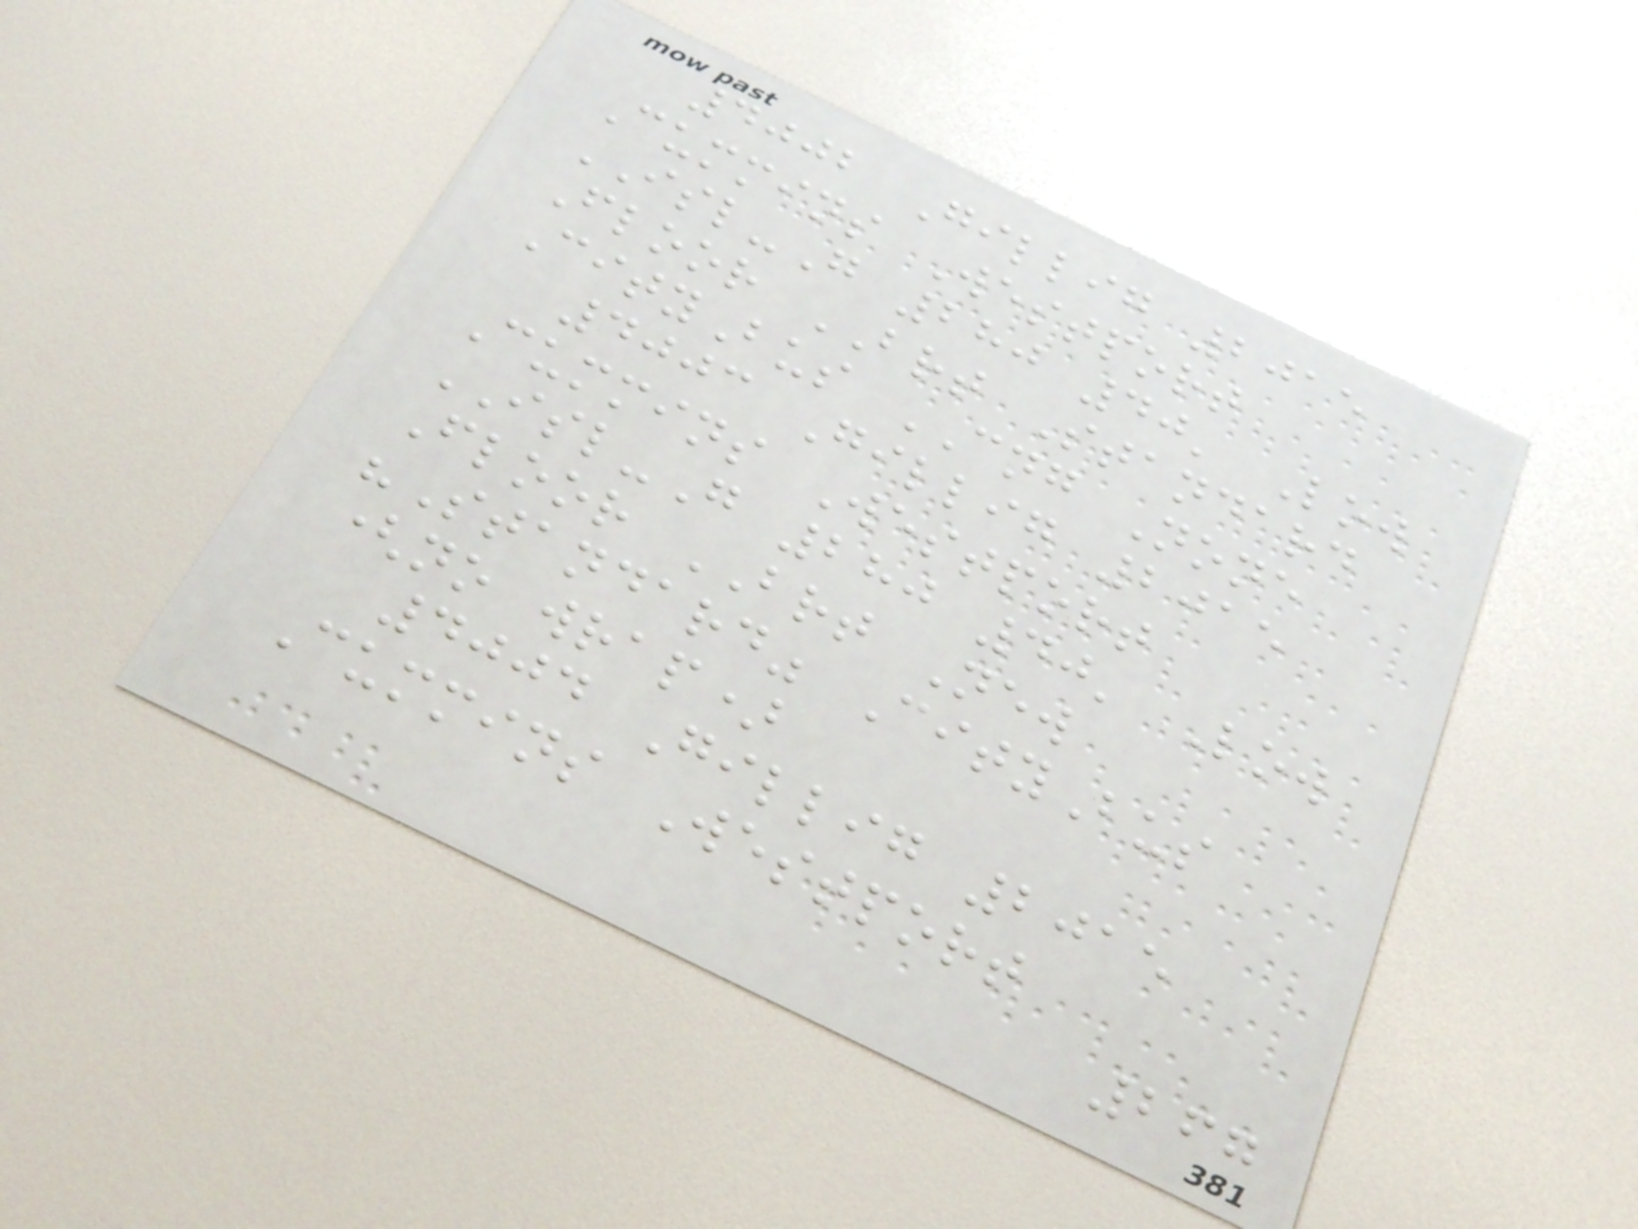4002 Gillig 2015
Cummins Westport
ISL-G 280 40' Low
Floor BRT Standard
CityBus CNG None
4003 Gillig 2015
Cummins Westport
ISL-G 280 40' Low
Floor BRT New
"Standard" CityBus
(no wrap)
4004 Gillig 2015
Cummins Westport
267
